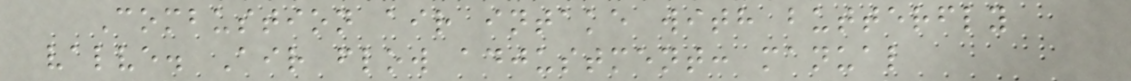Combustion air intake with butterfly
valve. Air flow adjustment: manual
